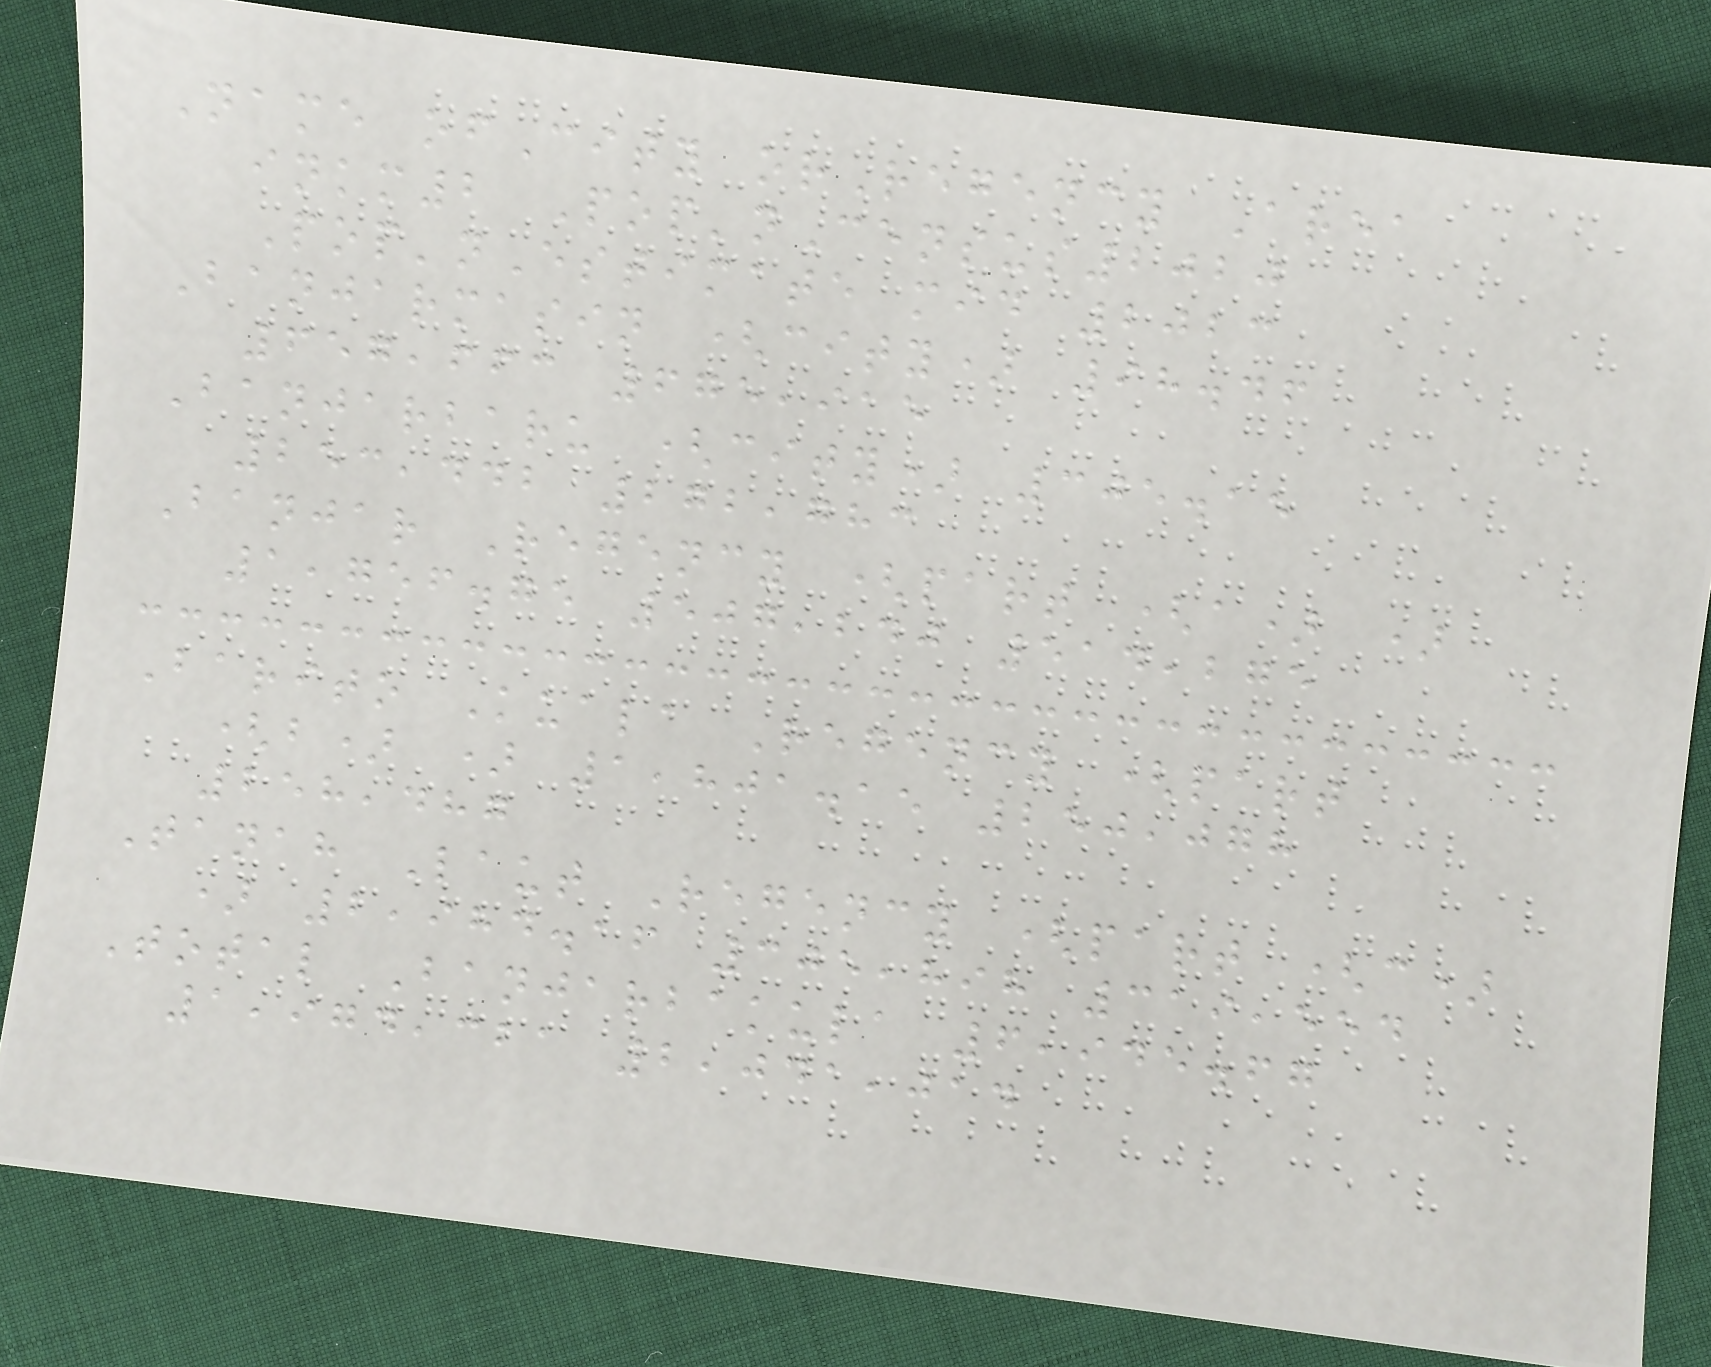Name ofCity orRegency Area
inkm2 Pop'nCensus2020
Pop'nEstimate mid 2023
Banjarmasin (city) 98.46
657,663 675,915
Banjarbaru (city) 305.15
253,442 272,783
Banjar Regency (part (a) )
1,756.75 507,240 514,275
Barito Kuala Regency (part
(b) ) 1,801.15 250,078
258,487
Tanah Laut Regency (part (c)
) 2,984.16 305,898 319,554
Total Banjarbakula 6,945.67
1,974,321 2,041,014
